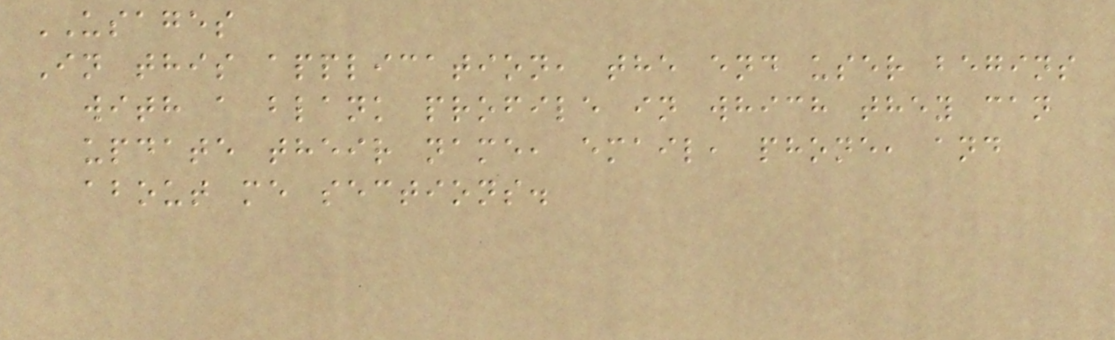USAGES
In this application, the end user begins
with a blank profile in which they can
update their name, email, phone, and
about me sections.
